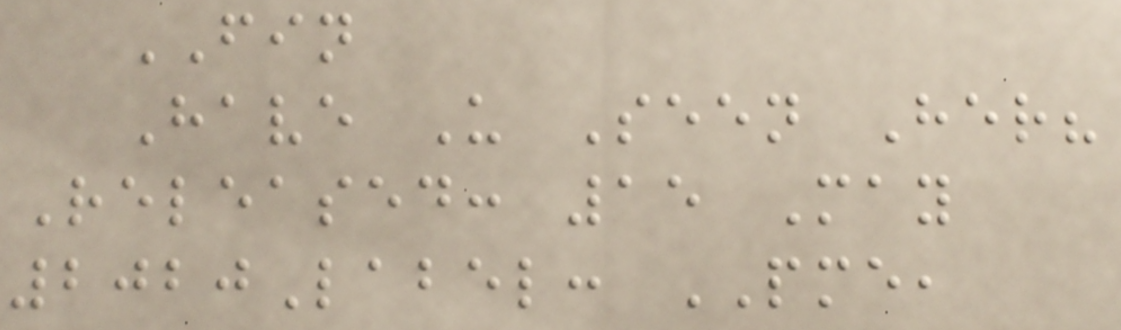FIN
Have U Seen Her?
Released: 15 May
2020Label: PME,
